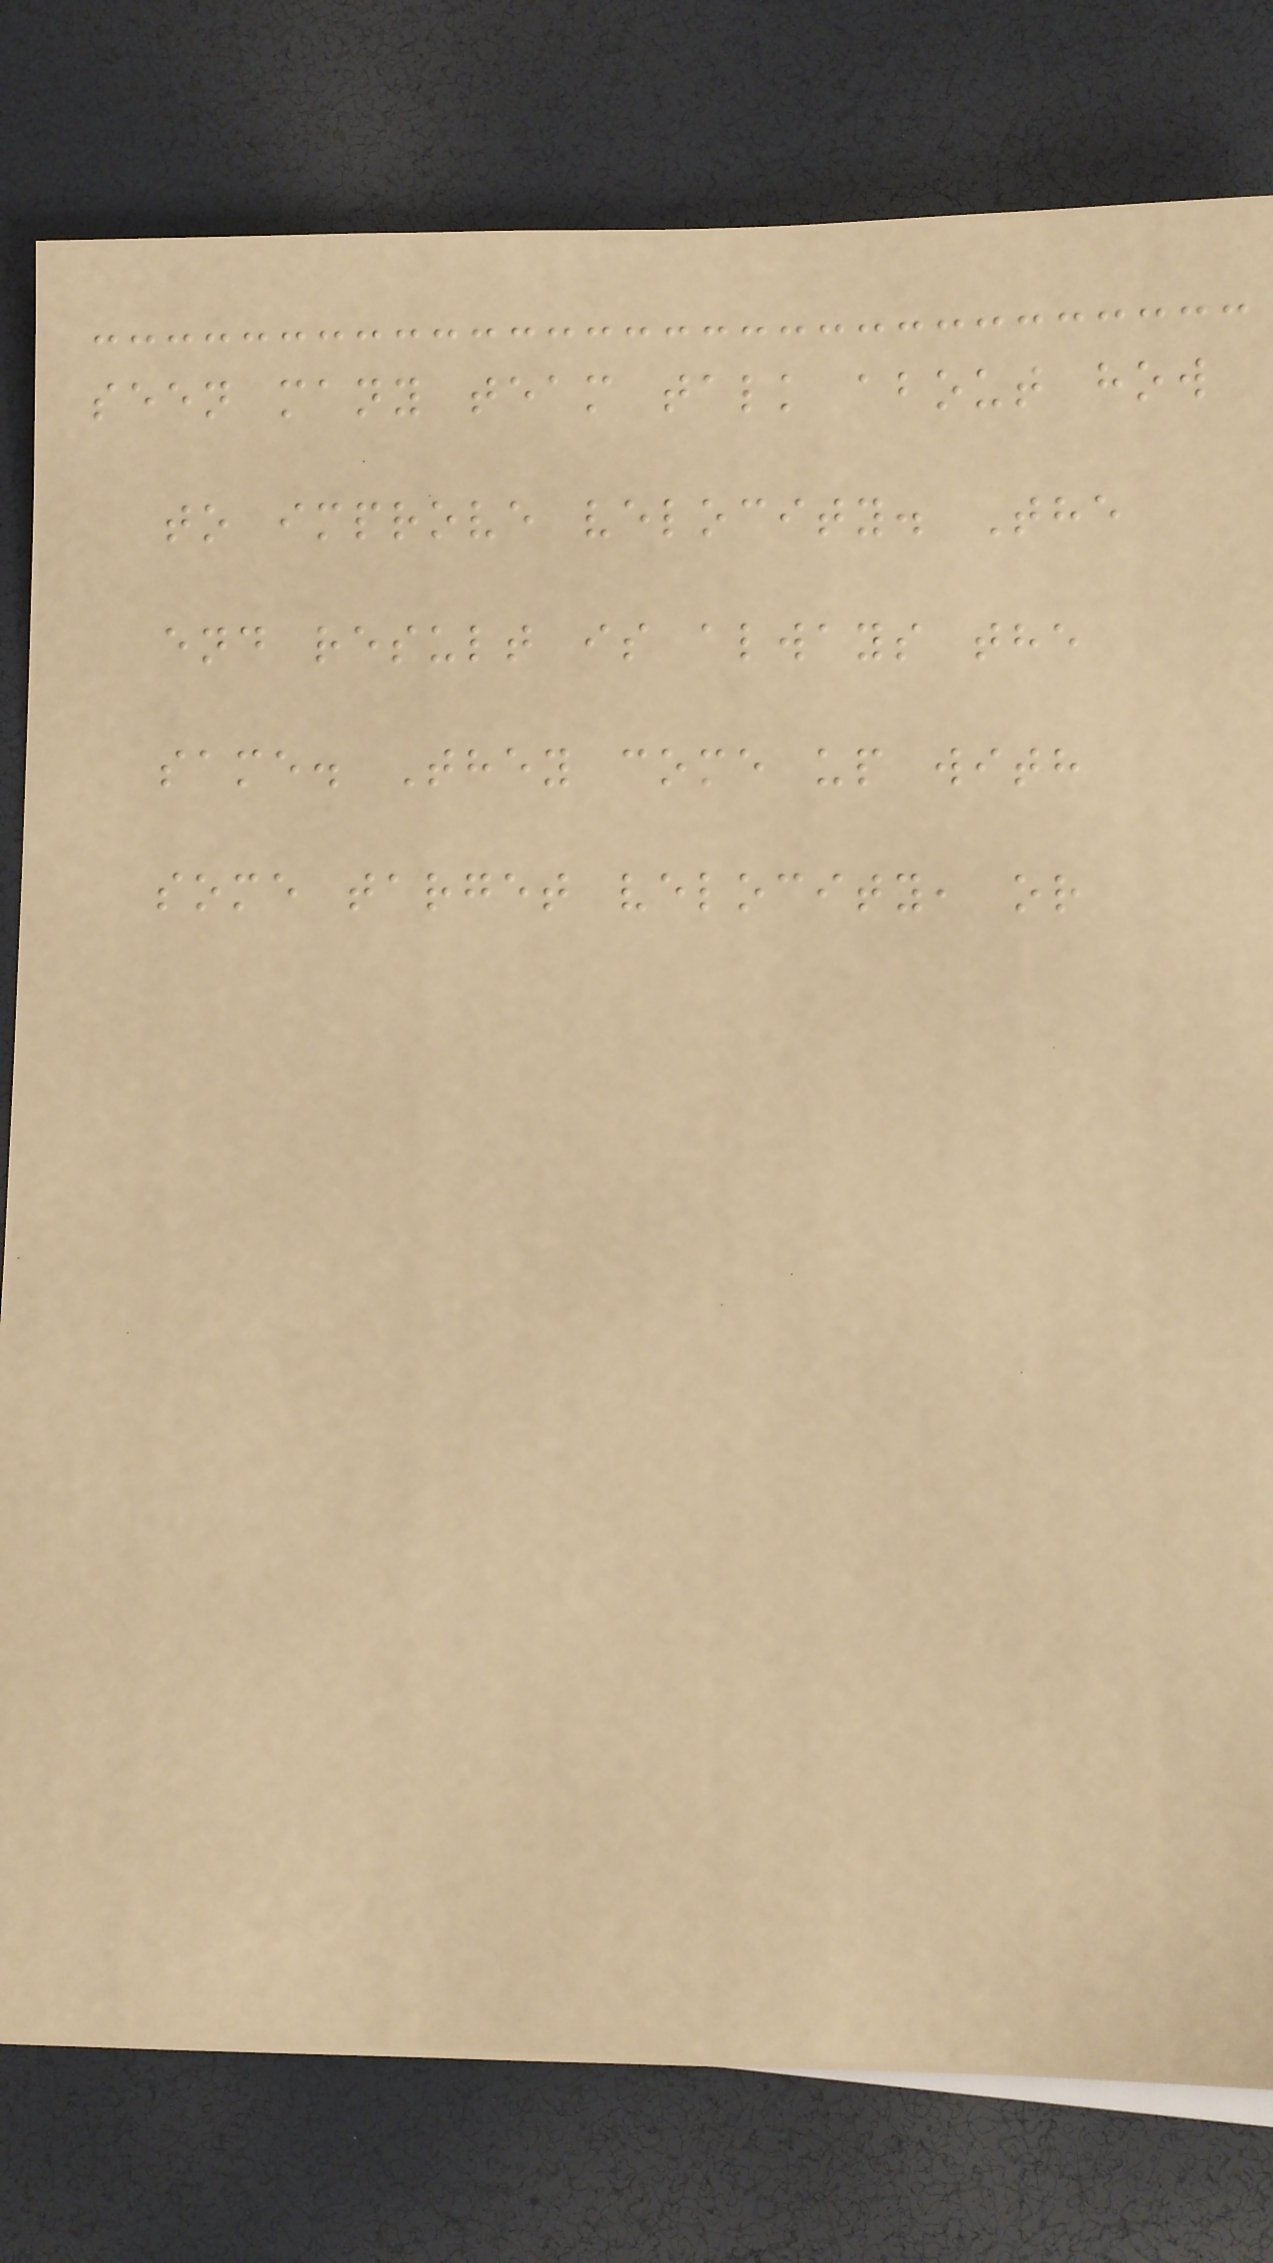seen many team talk about how
to improve velocity. The
end result is always the
same. They come up with
some target velocity, or
